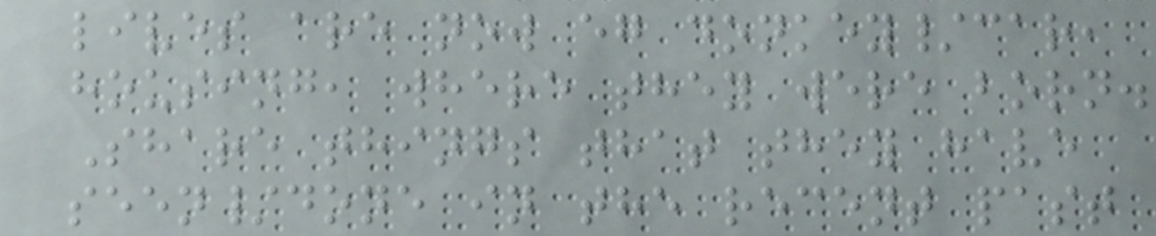lives are now eg donkey/car,
housing, where they were born.
Share things that they have
seen/done in the recent past
